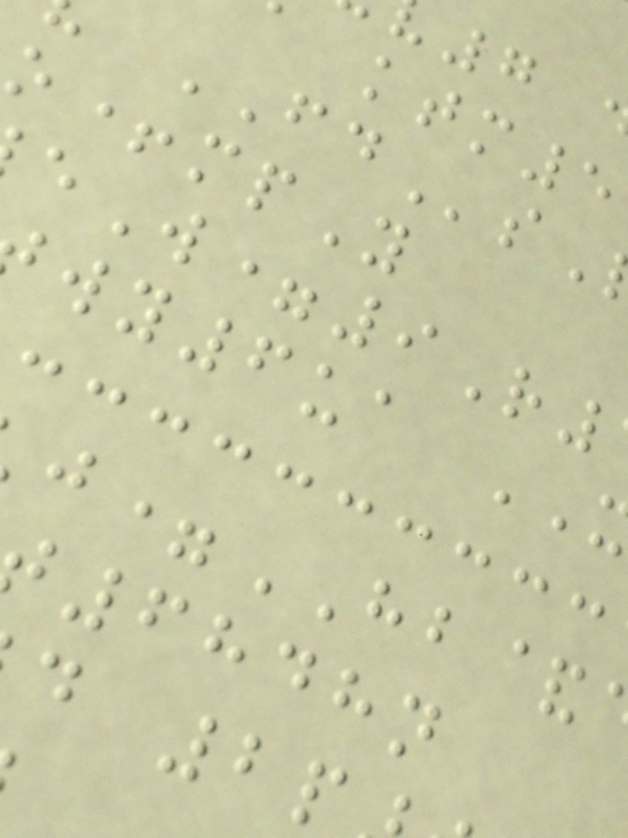FDs
+mpY
wy6ua
6848n
